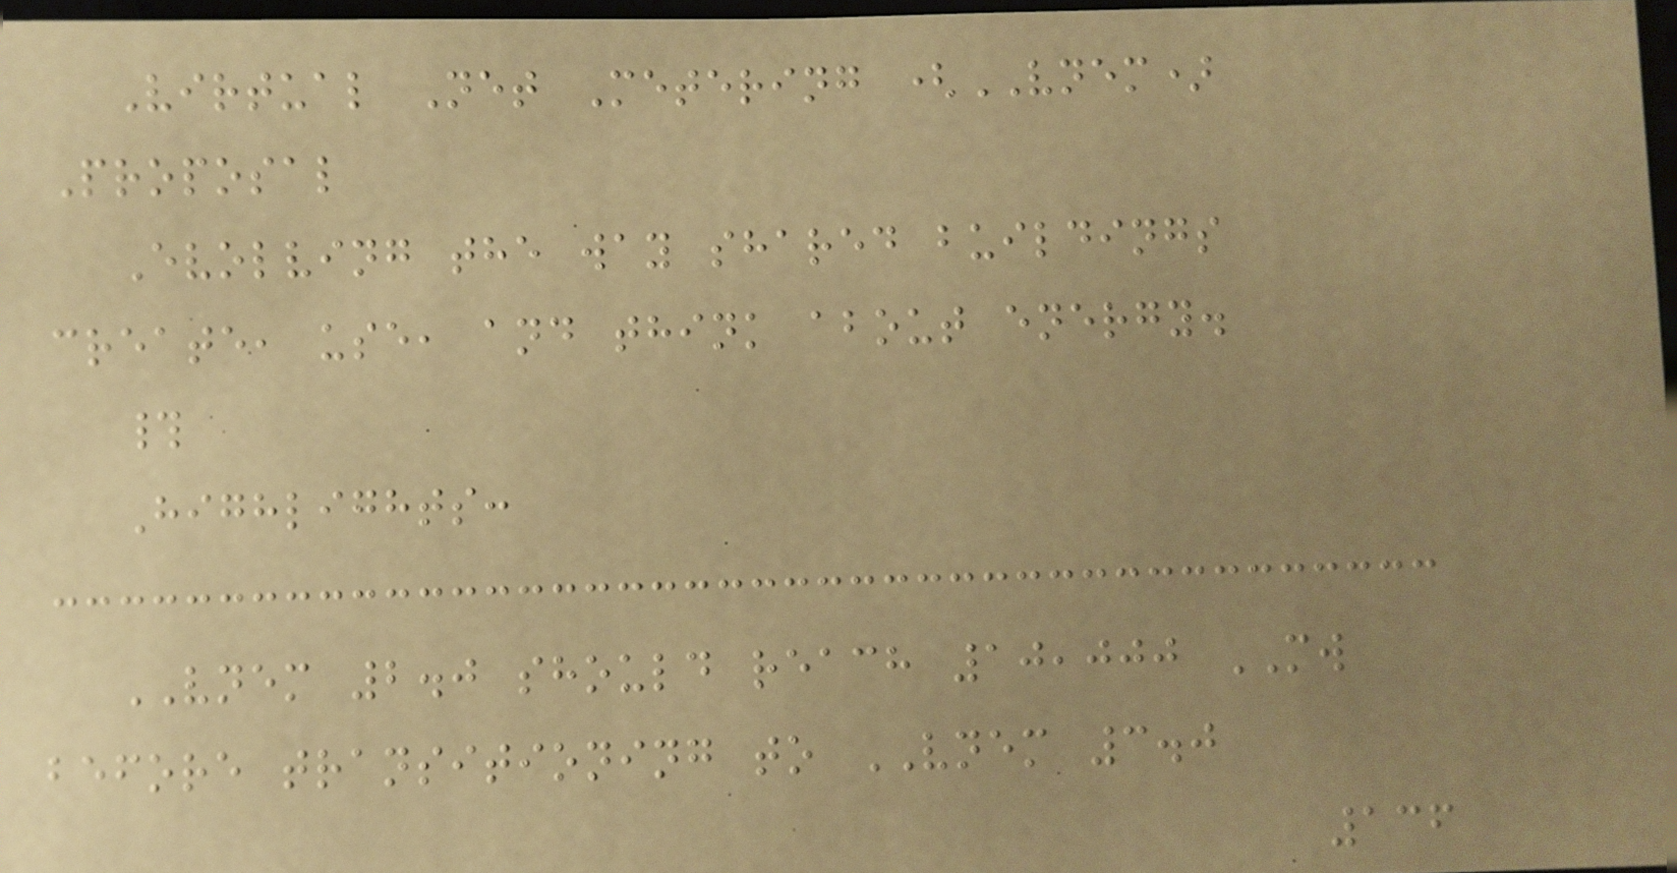Virtual Net Metering (VNEM)
Proposal
Evolving the way shared buildings
create, use, and think about energy.
#
Highlights:
VNEM 2.0 should reach 10,000 MW
before transitioning to VNEM 3.0
136
